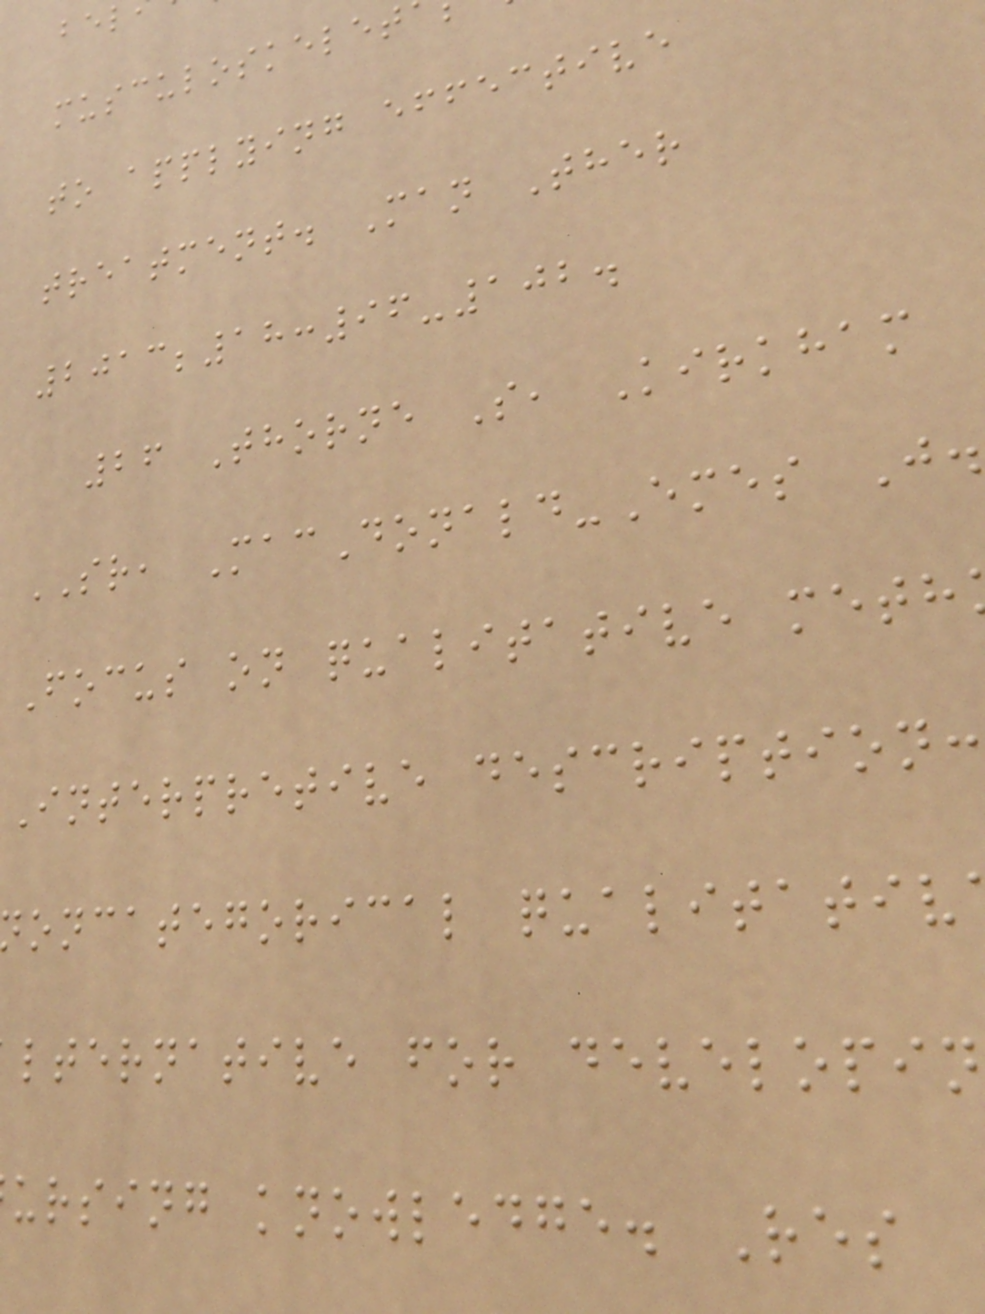musculoskelet
to applying effective
treatment. Man Ther
2013;18:96-102.
26 Thorne S, Kirkham
SR, MacDonald-Emes J.
Focus on qualitative meth
Interpretive description:
oncategorical qualitativ
lternative for developin
ursing knowledge. Res
